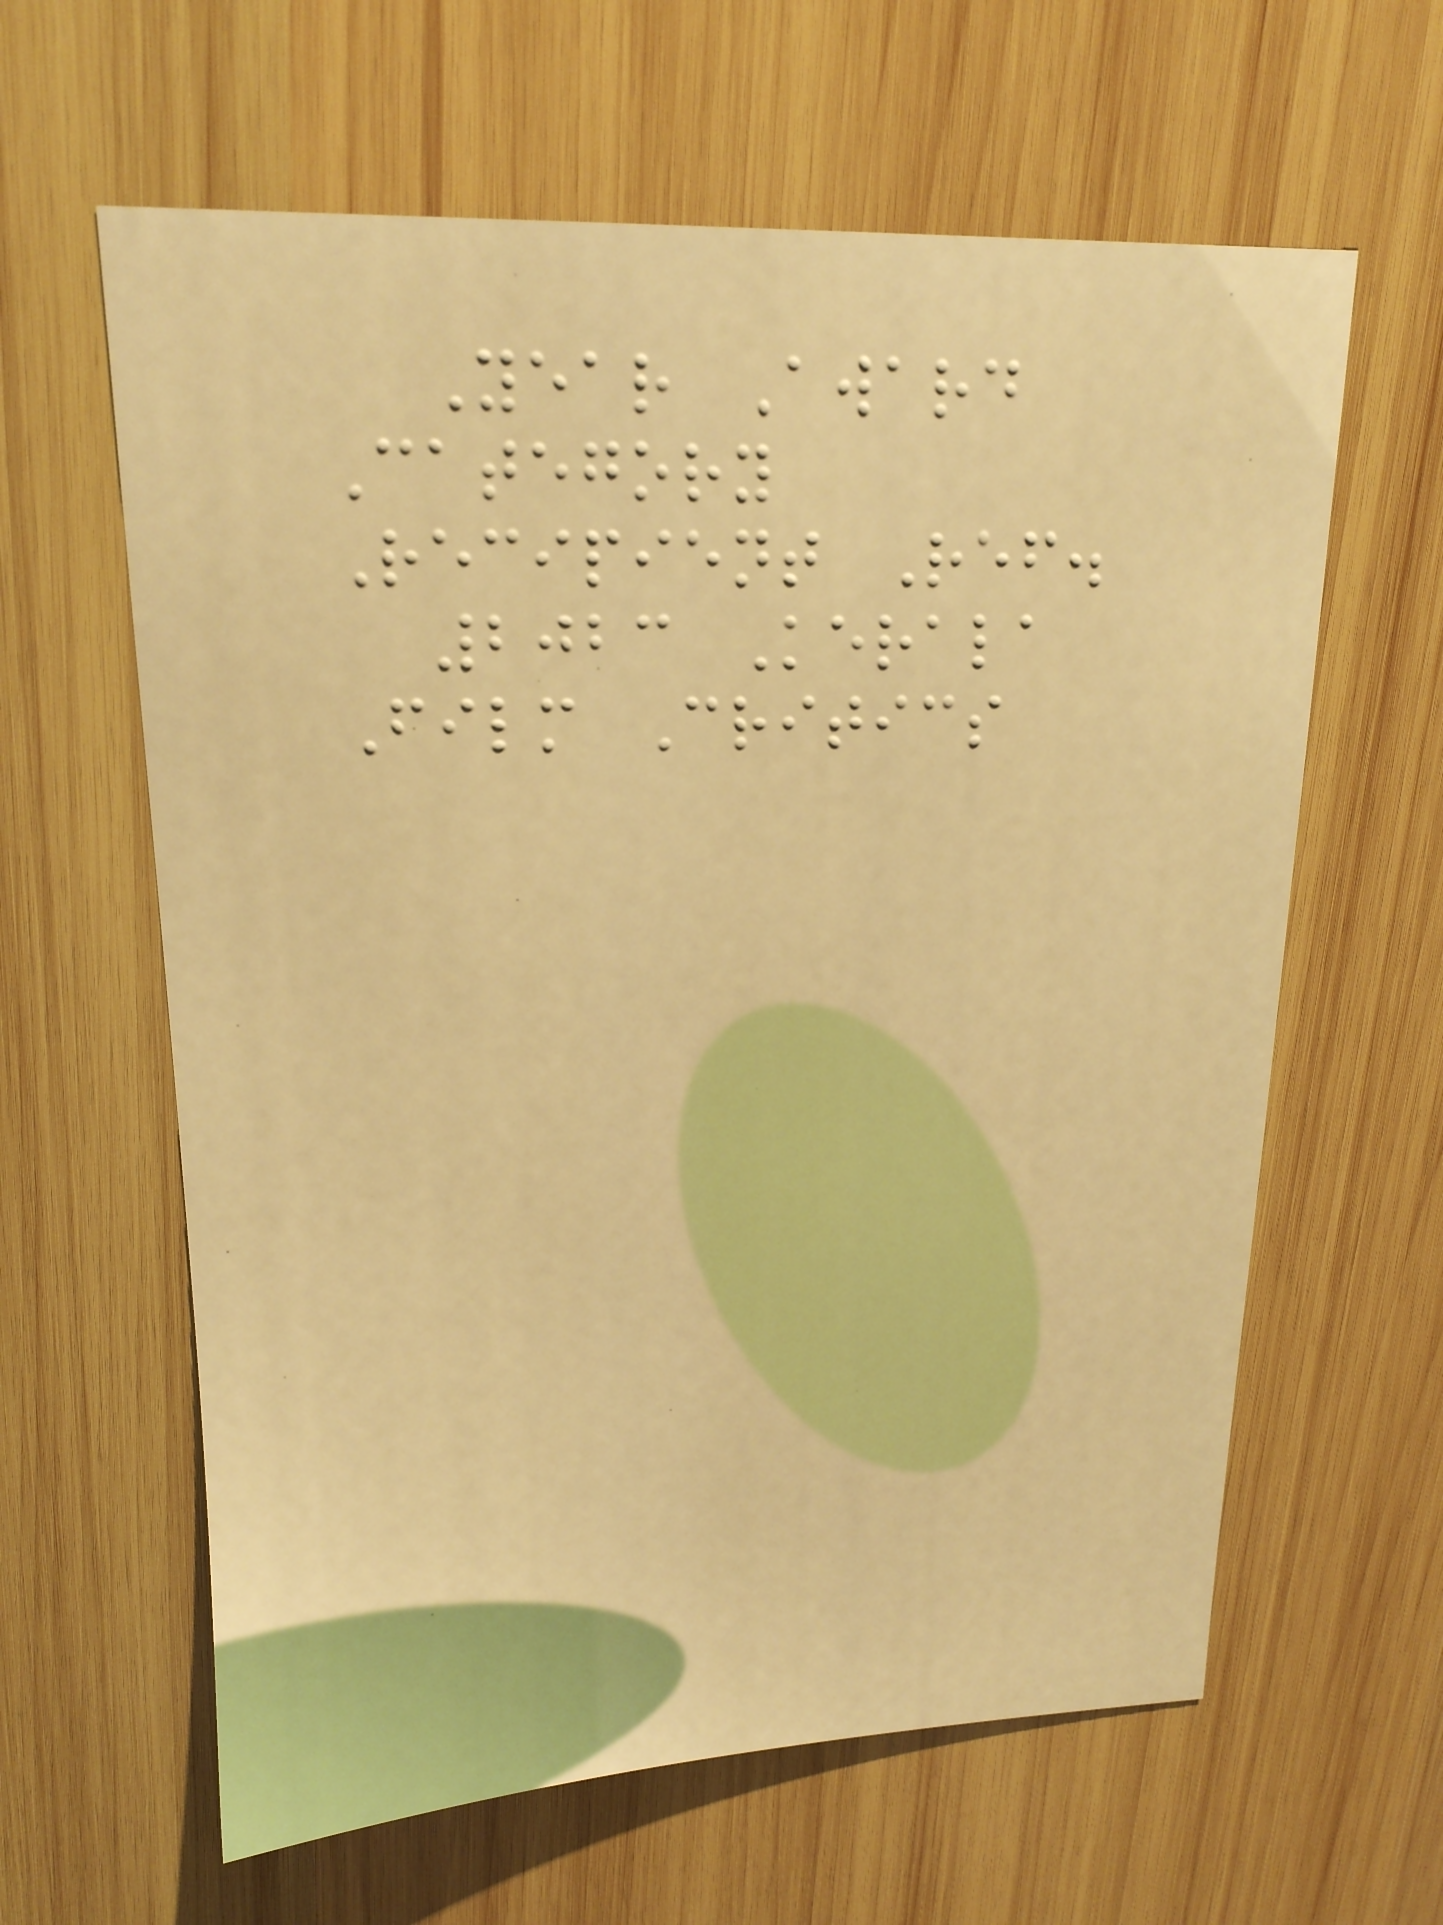Year Award
Category
Recipient Ref.
2023 Kerala
Film Critics
